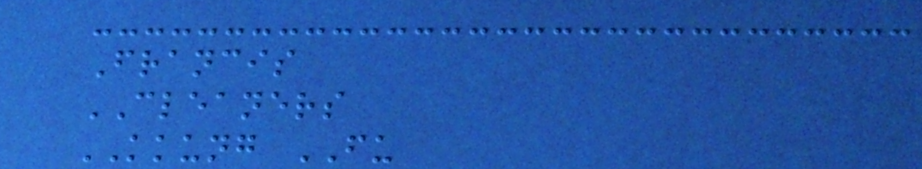Francis
CLEANERS
KKUNG FU
